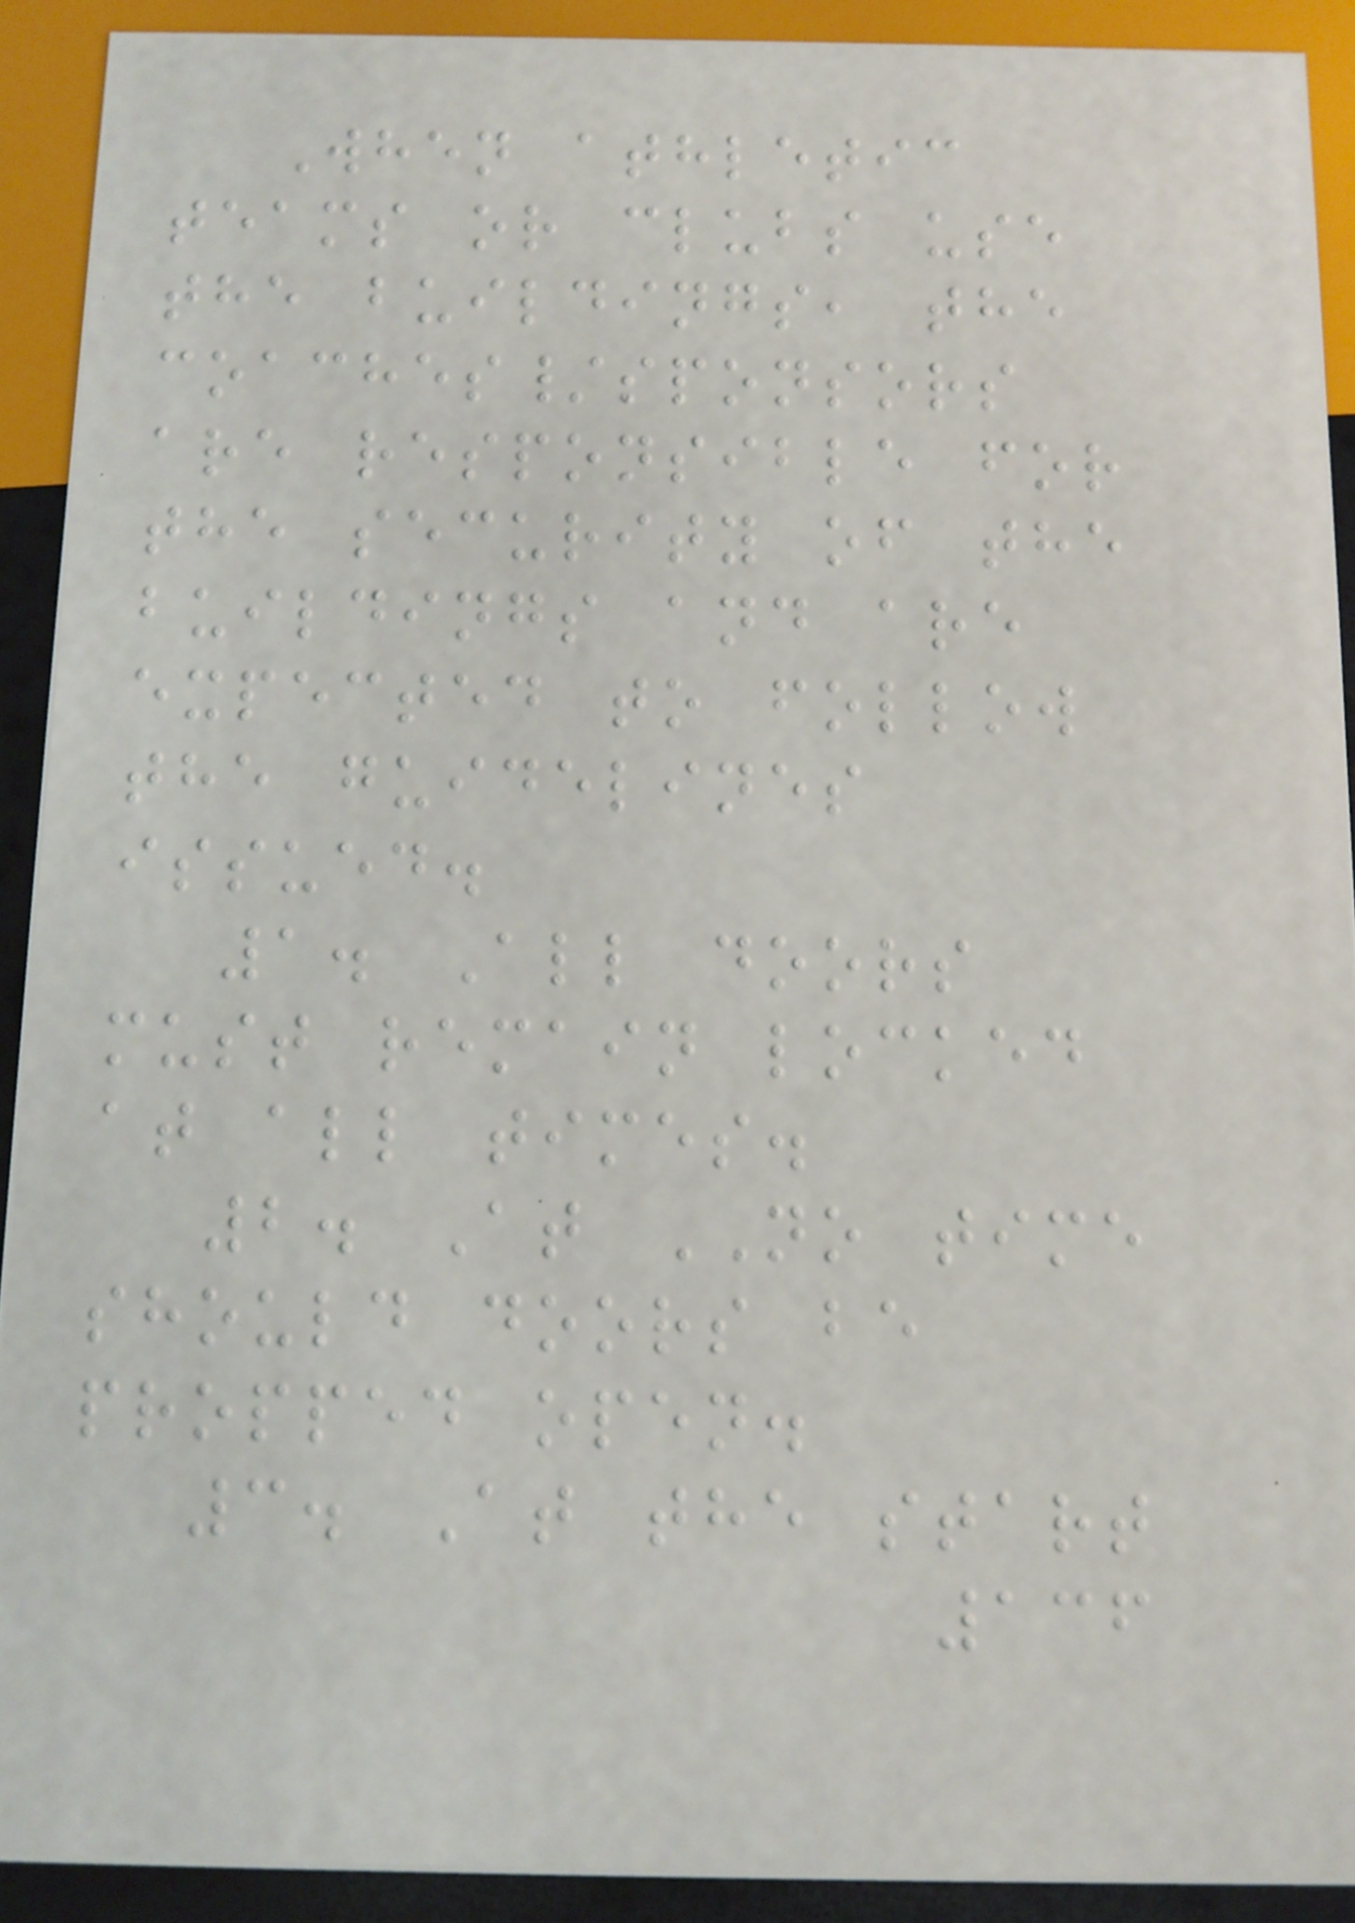When athletic
teams or clubs use
the buildings, the
coaches/sponsors
are responsible for
the security of the
buildings and are
expected to follow
the guidelines
issued.
1. All doors
must remain locked
at all times.
2. At NO time
should doors be
propped open.
3. At the start
136
